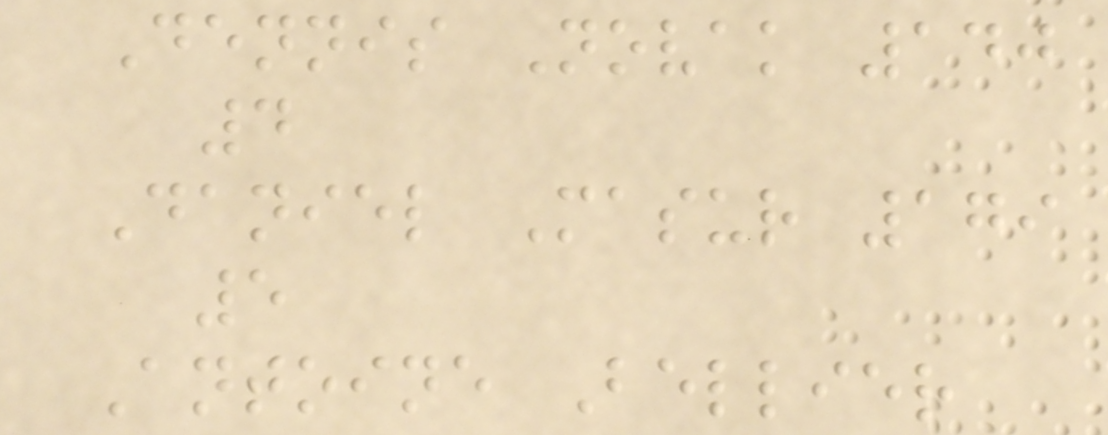Dennis Novak 140
4
Daniel Masur 179
5
Antoine Bellier
